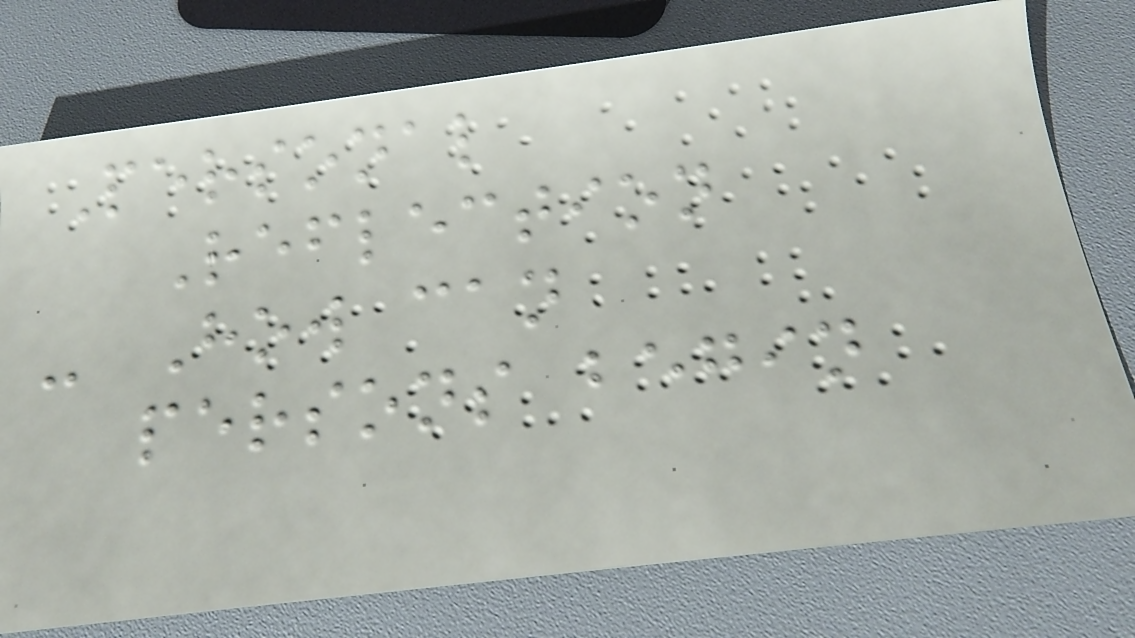Personal
Reflection
- How can
persons begin
